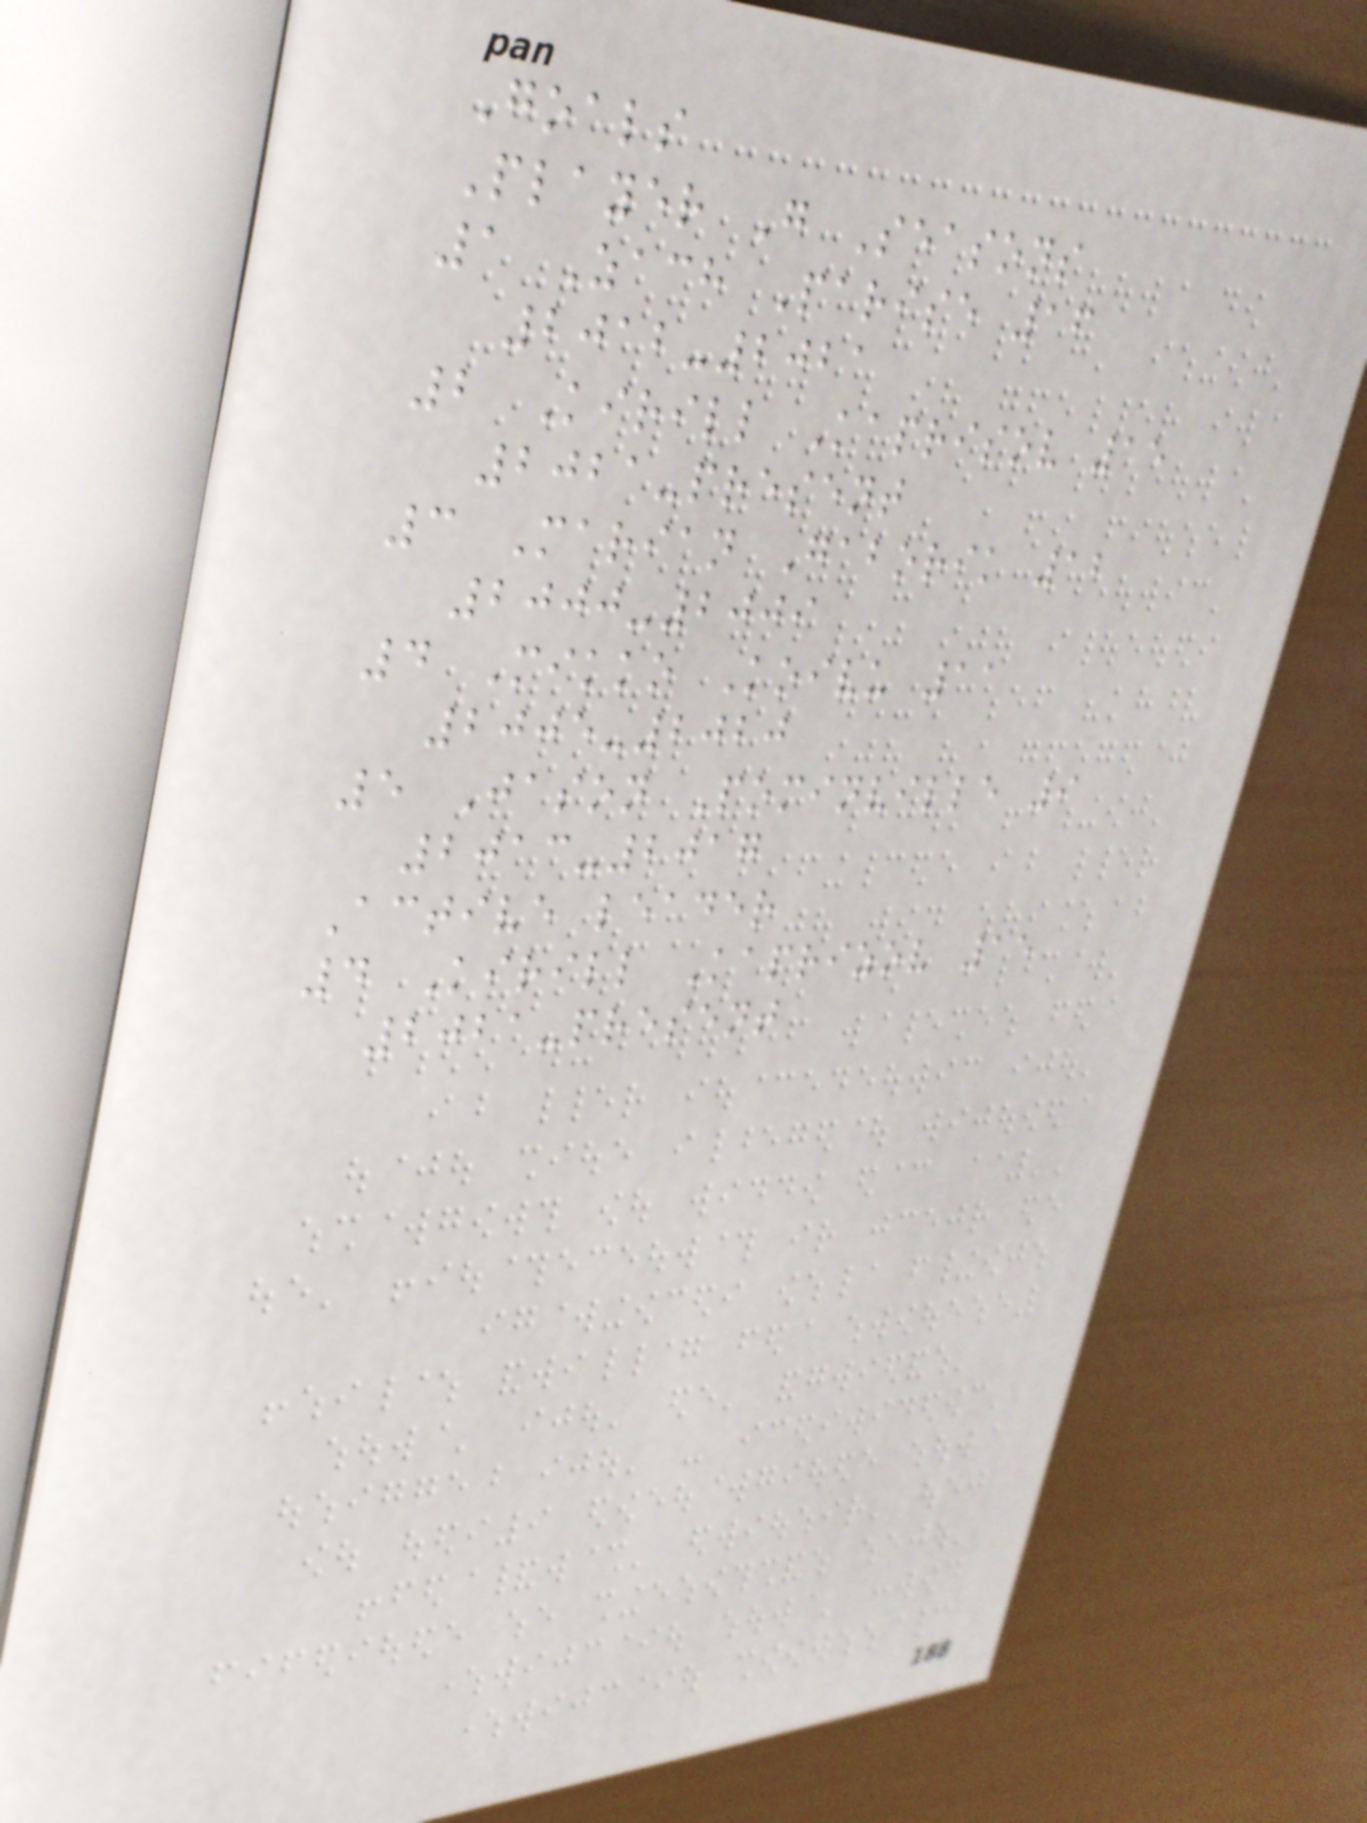Goals
Player G Seasons
1 Zach Parise 16
2012-2021
2 Kirill Kaprisov 15
2021-present
3 Marian Gaborik 12
2000-2009
4 Mikko Koivu 11
2005-2020
5 Jason Pominville 9
2013-2017
Active leader
4 Kirill Kaprizov 15
2021-present
